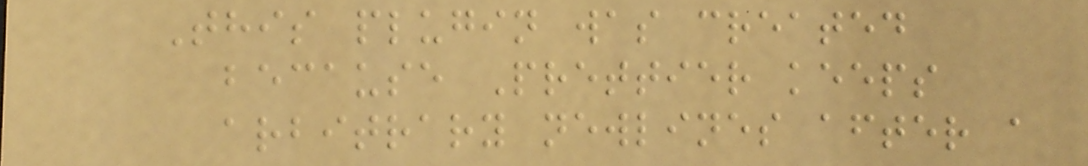This plugin was created
because Prettier keeps
arbitrary newlines after a
